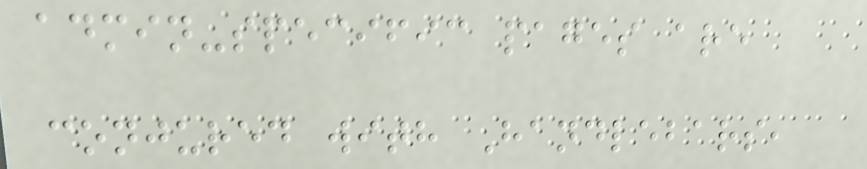admin-specific pages are
conjured with Handlebars,
